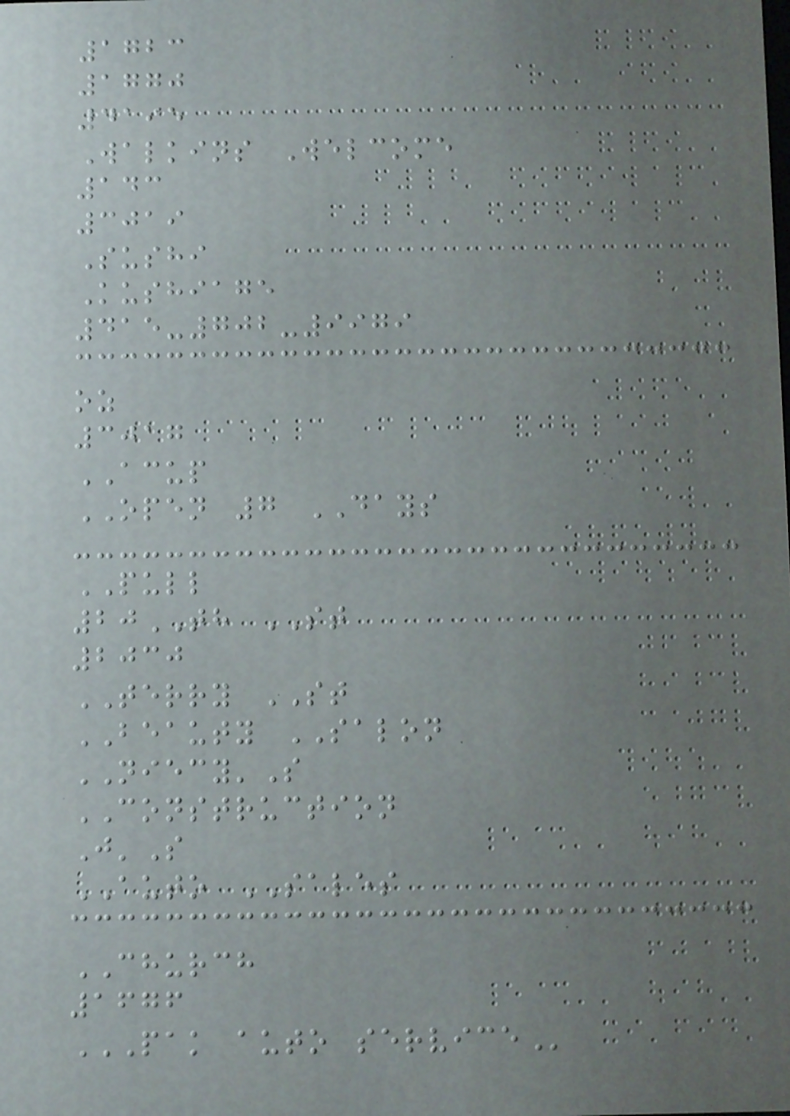1723
1770
4195
Walkins Welcome
143
3019
Sushi
Kushiage
415-702-9979
oz
3017
ACUP
OPEN 7 DAYS
PULL
20TH ST
2030
TERRY ST
BEAUTY SALON
NIECY'S
CONSTRUCTION
J'S
AUTO SALES
CHURCH
1676
PAK AUTO SERVICE
